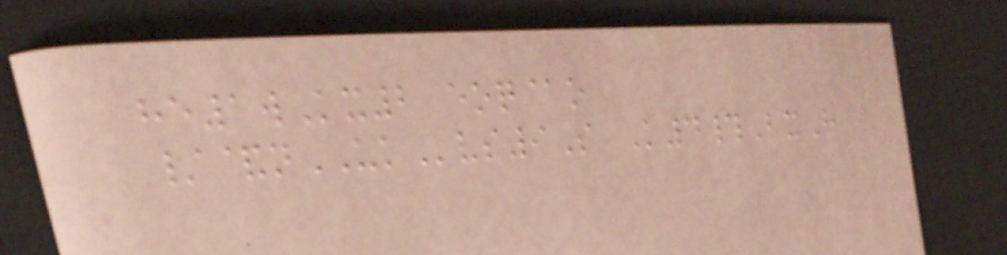he1wKx2 eoq@o
/&nUKvs9S K4#BxH
